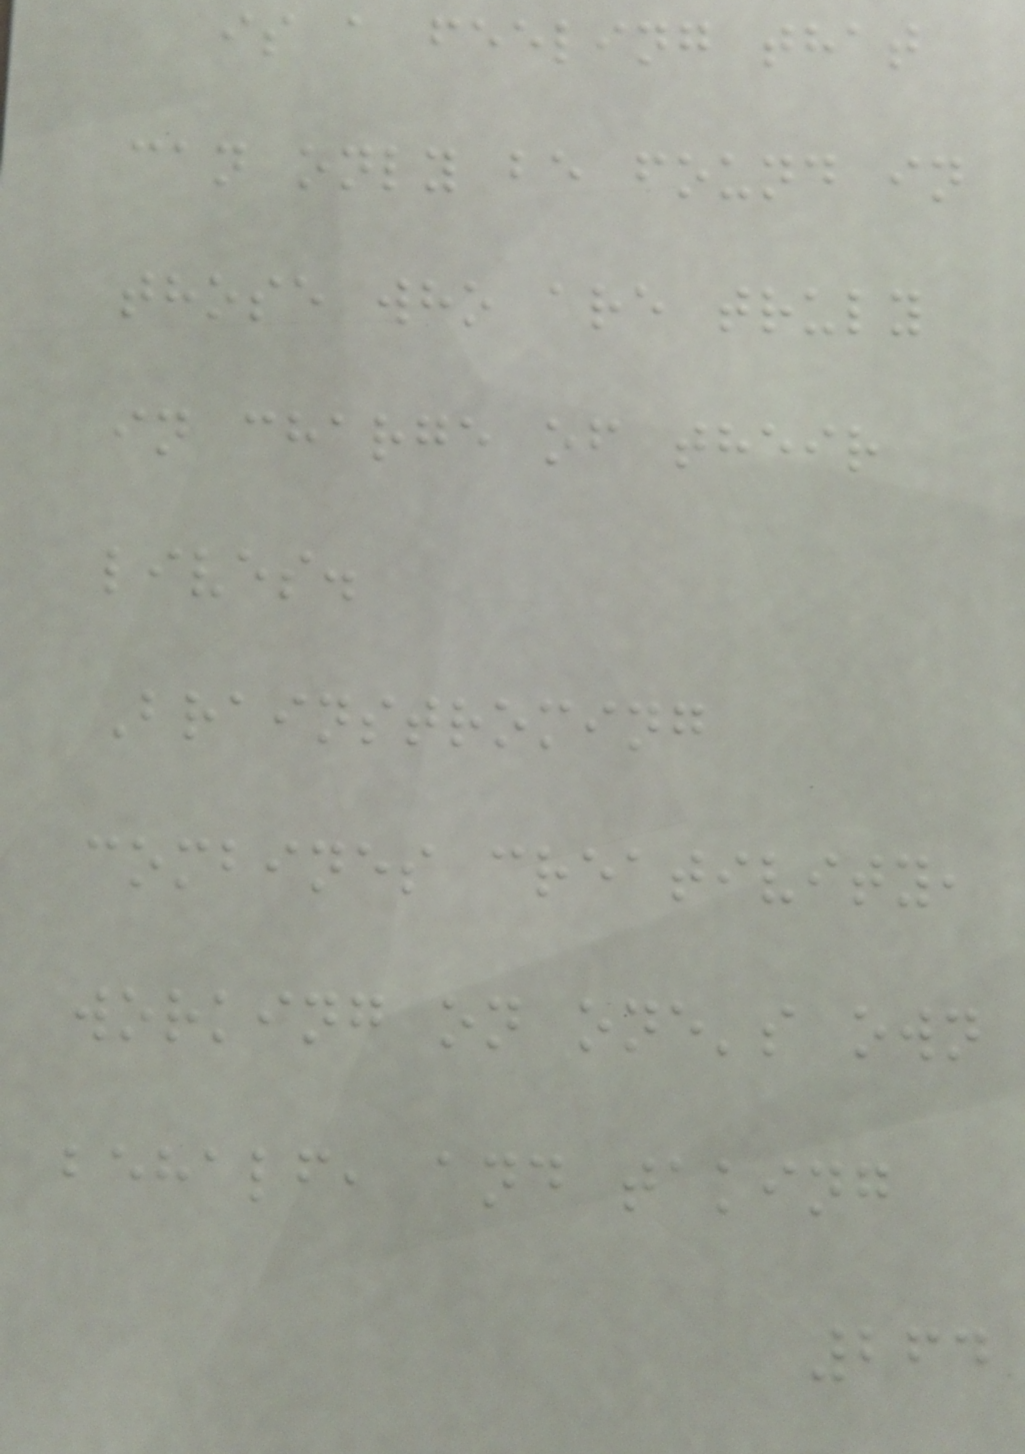is a feeling that
can only be found in
those who are truly
in charge of their
lives.
Brainstroming
combines creativity,
working on one's own
behalf, and taking
264
